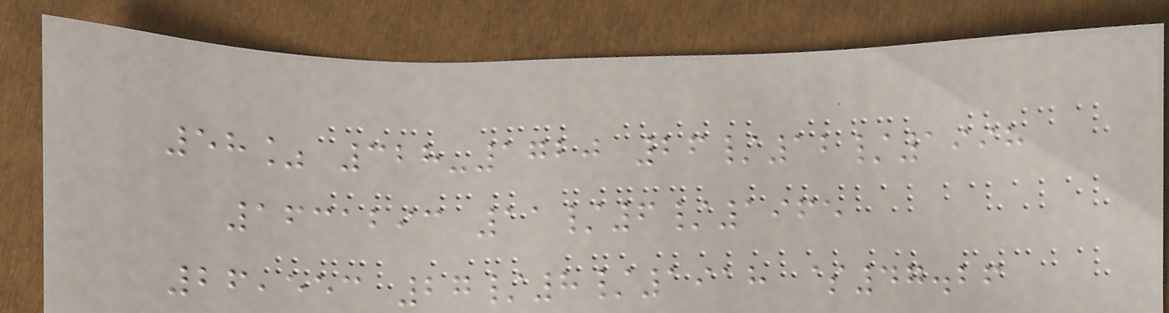58% 328-1720 26/12/1998
1631293 11/6/1965
26,553 27/8/1918 $47.26
